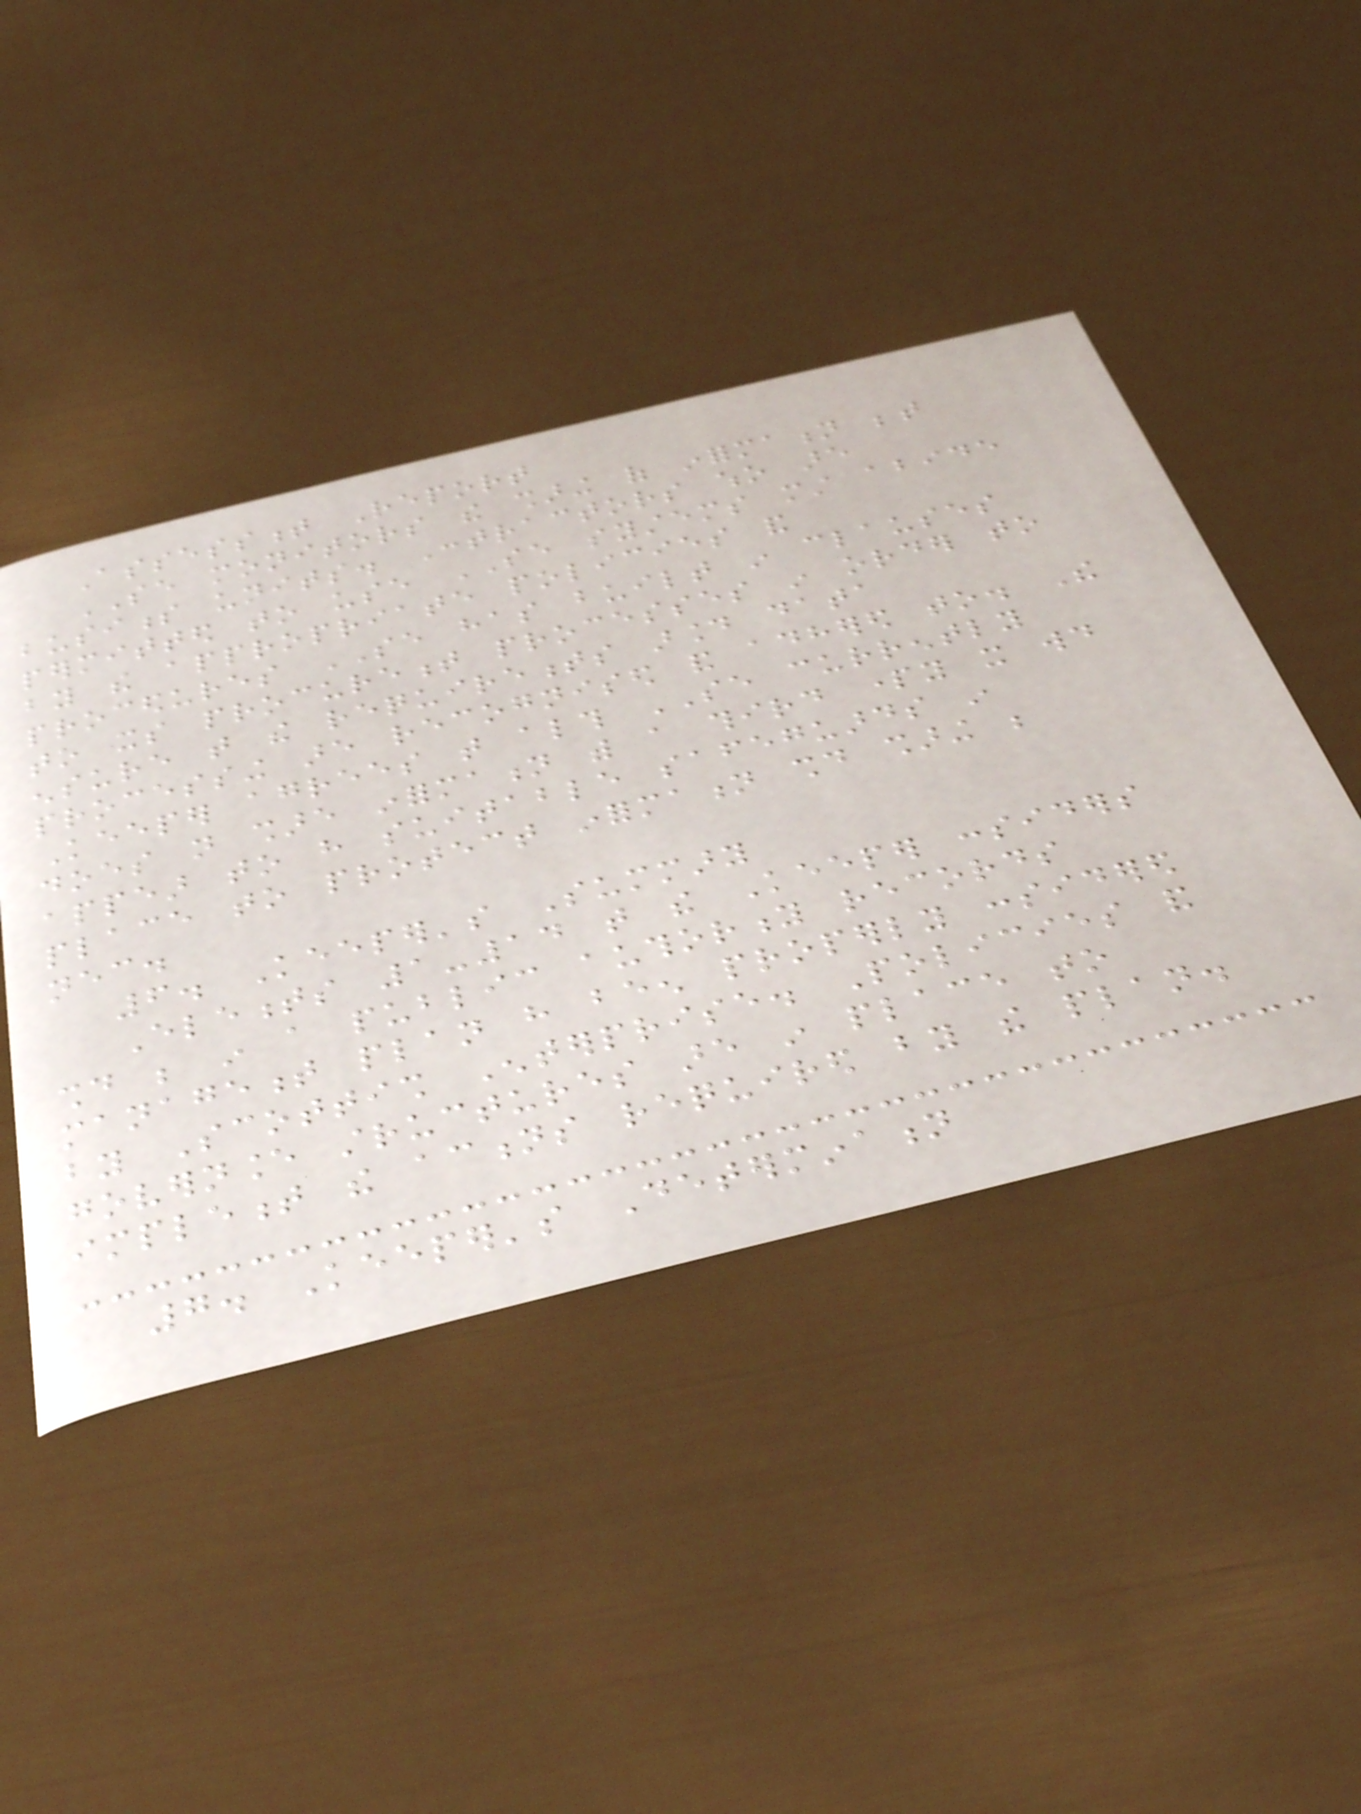Assessment Report
SE monitors the sharing of information between
business units. Contractors who are
permitted to use SE systems must abide
by the appropriate policies and
procedures SE has built in clauses
to its procurement processes in order to
ensure that the requirements around data
processing are recognised and adhered to. The
Keeper agrees that although SE currently
does not share information with a third party it would
appear to have suitable safeguards in
place to protect information should sharing be
necessary.
6. Keeper's Summary
Elements 1-14 that the Keeper considers
should be in a public authority records
management plan have been properly considered
by Scottish Enterprise. Policies and
governance structures are in place to
implement the actions required by the plan.
7. Keeper's Determination
